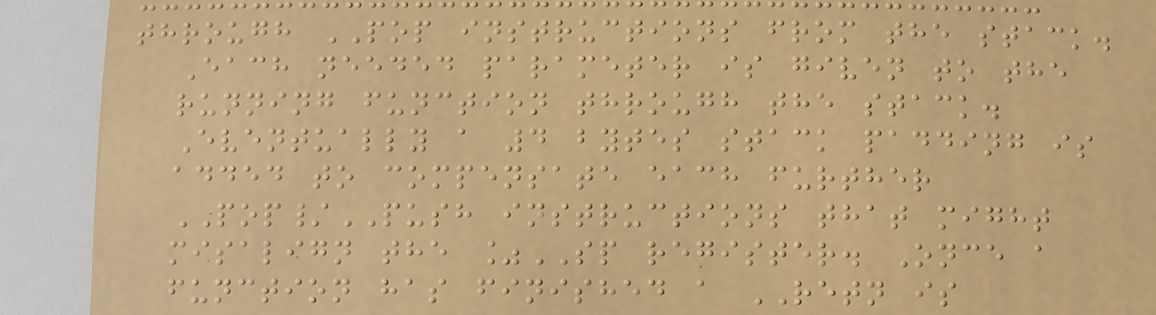through POP instructions from the stack.
Each needed parameter is given to the
running function through the stack.
Eventually a 4 bytes stack padding is
added to compensate each further
POP/PUSH instructions that might
misalign the %SP register. Once a
function has finished a RETN is
